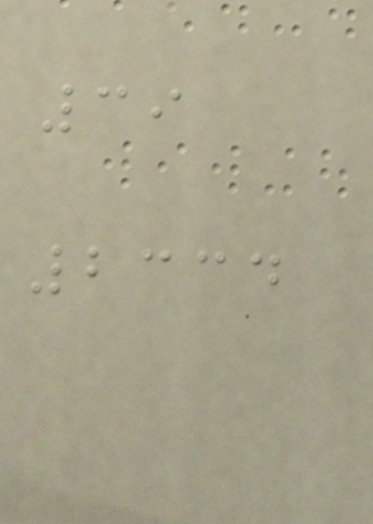39
2334
